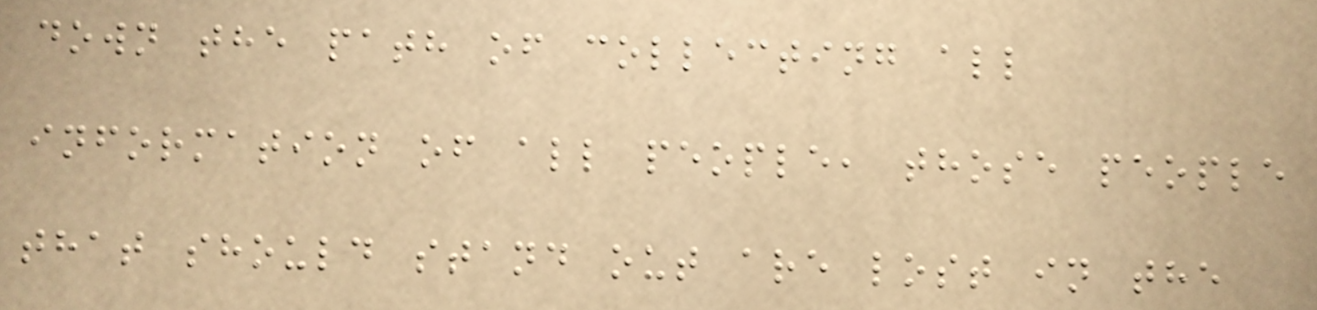down the path of collecting all
information of all people, those people
that should stand out are lost in the
